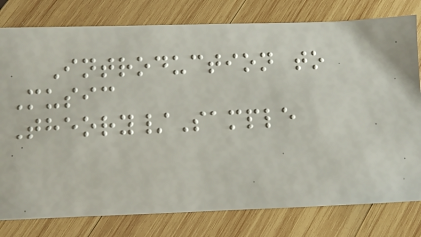Introduction to
Music
Theory/Sample
